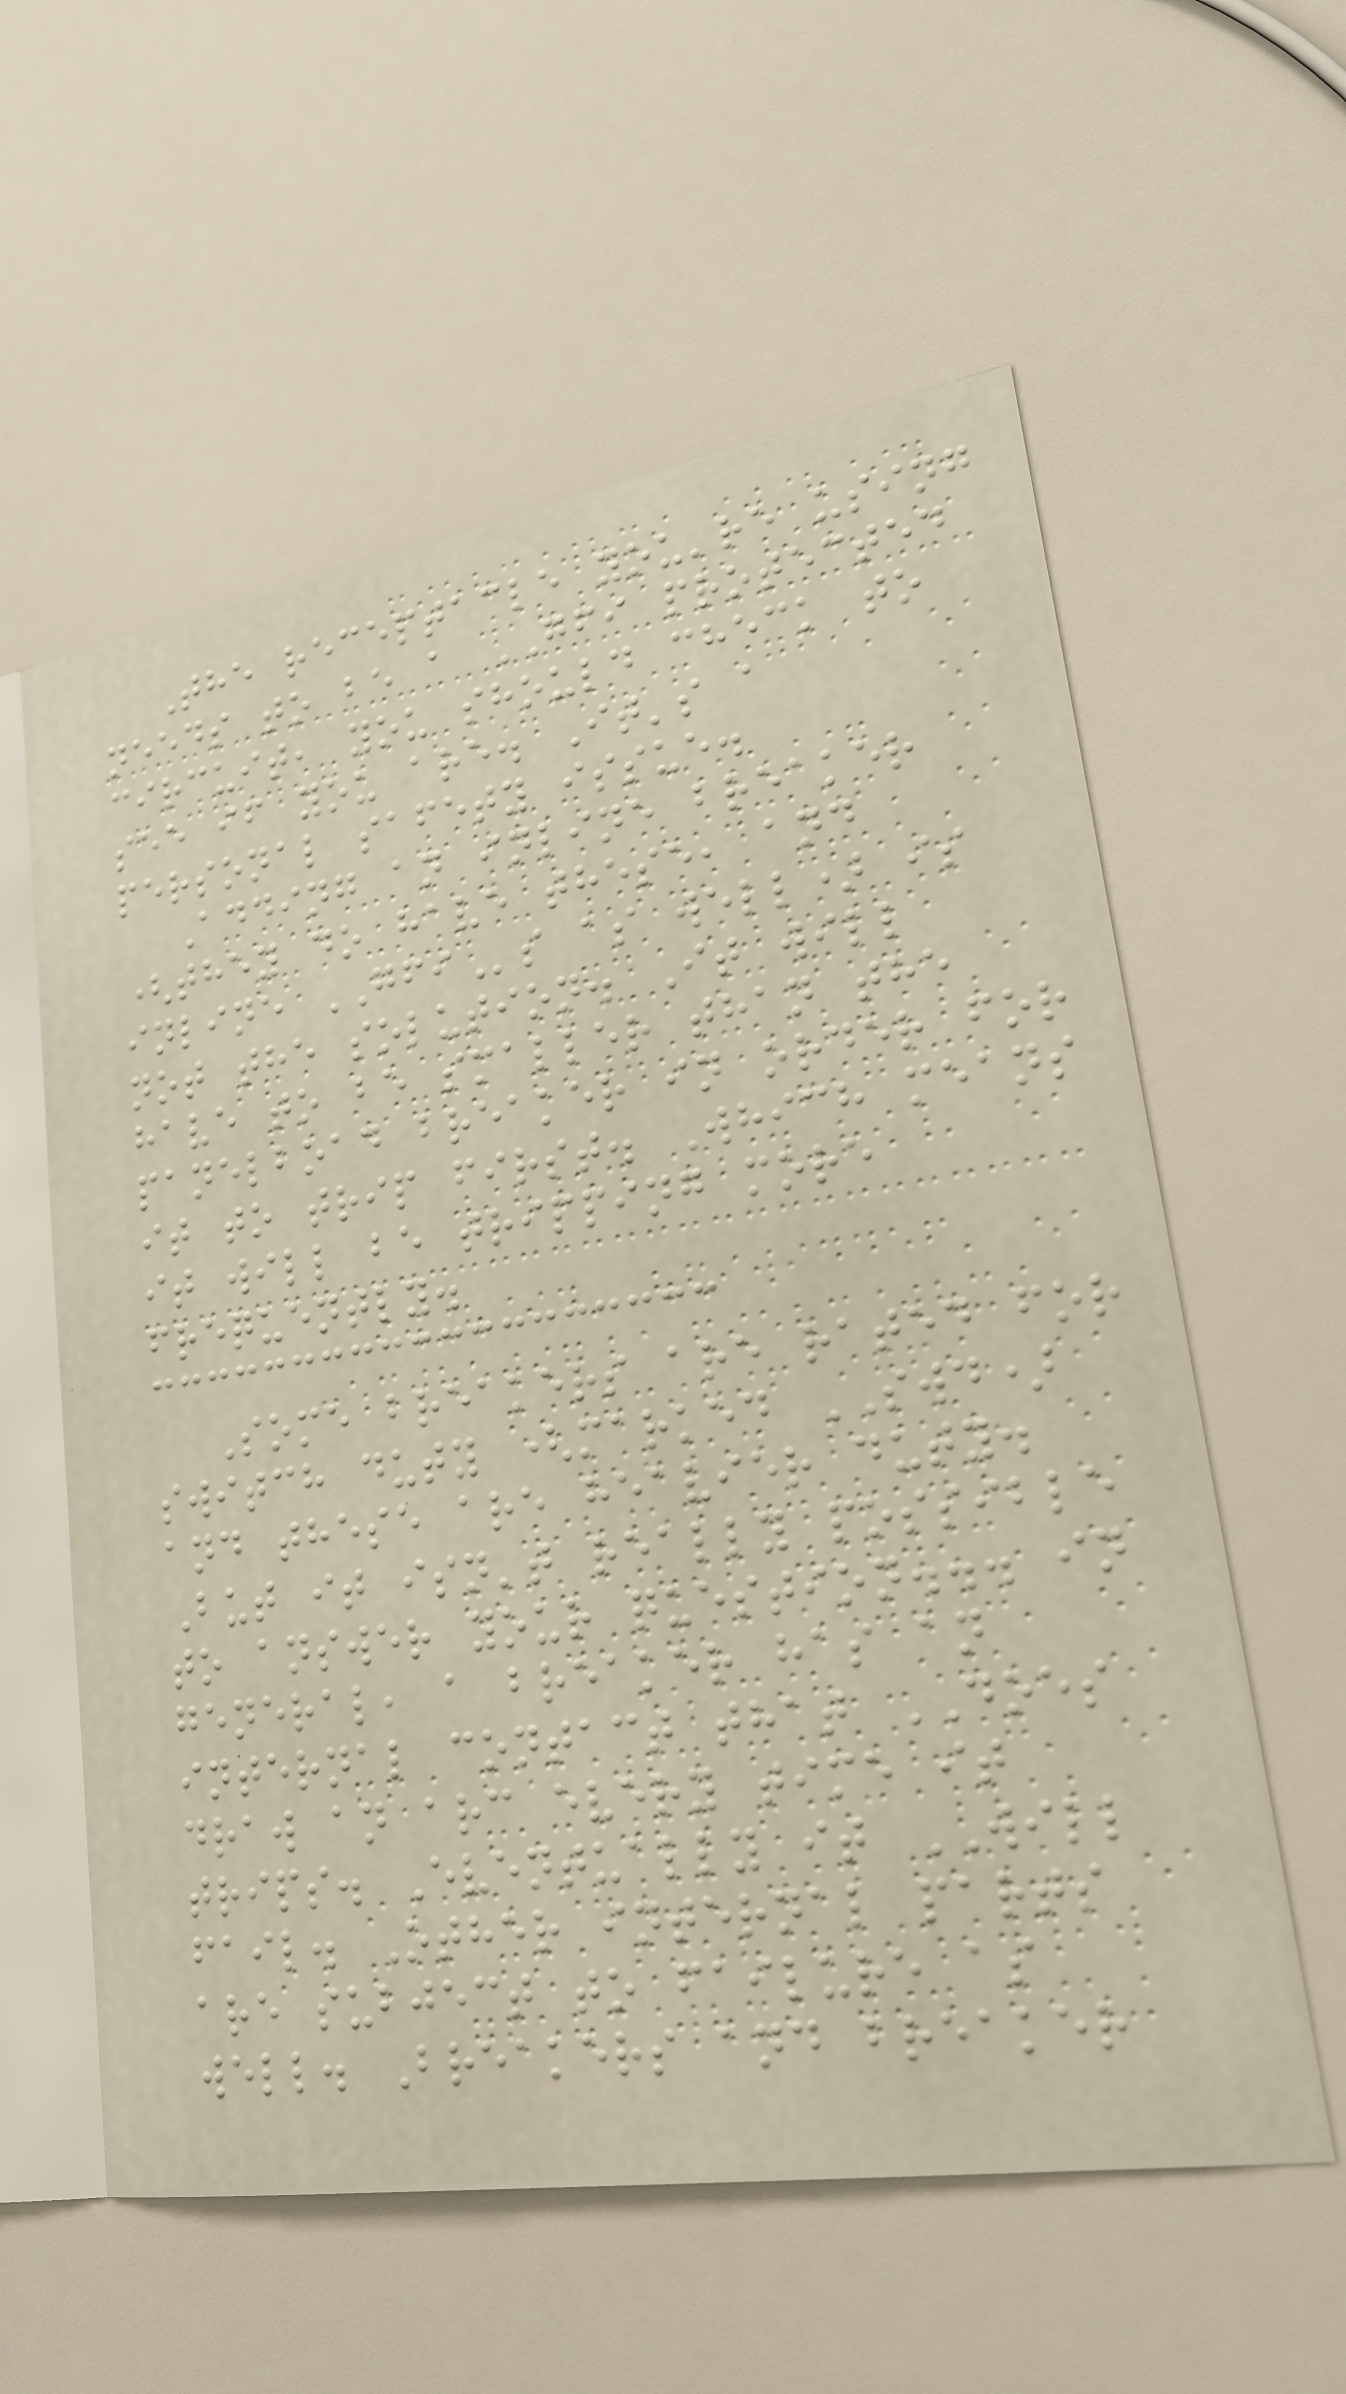The receptacle you're using
needs to be a GFI protected
circuit, you should check to
see if you are. It's a
personal safety issue.
Adding an inline breaker
(they do have these, and
inline GFIs as well) is
not the solution. It will
have to be smaller than the
panelboad breaker in order for
it to trip first. Which means
it will be tripping more
frequently.
Some breakers are rated for
switch duty (marked SWD)
and these are heavier duty.
But it isn't really possible
to answer your question... in
general, a breaker has an
internal contact that DOES
draw an arc every time it
trips. Eventually it WILL
fail. Other internal parts
are subject to failure as
well. Breakers and breaker
